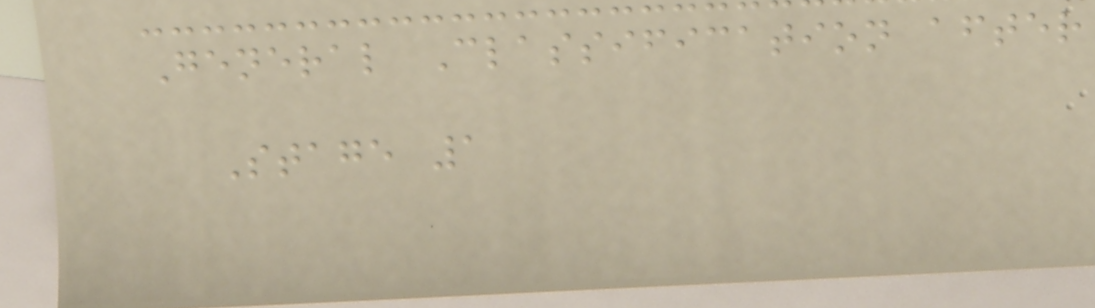General Classification after
Stage 1
